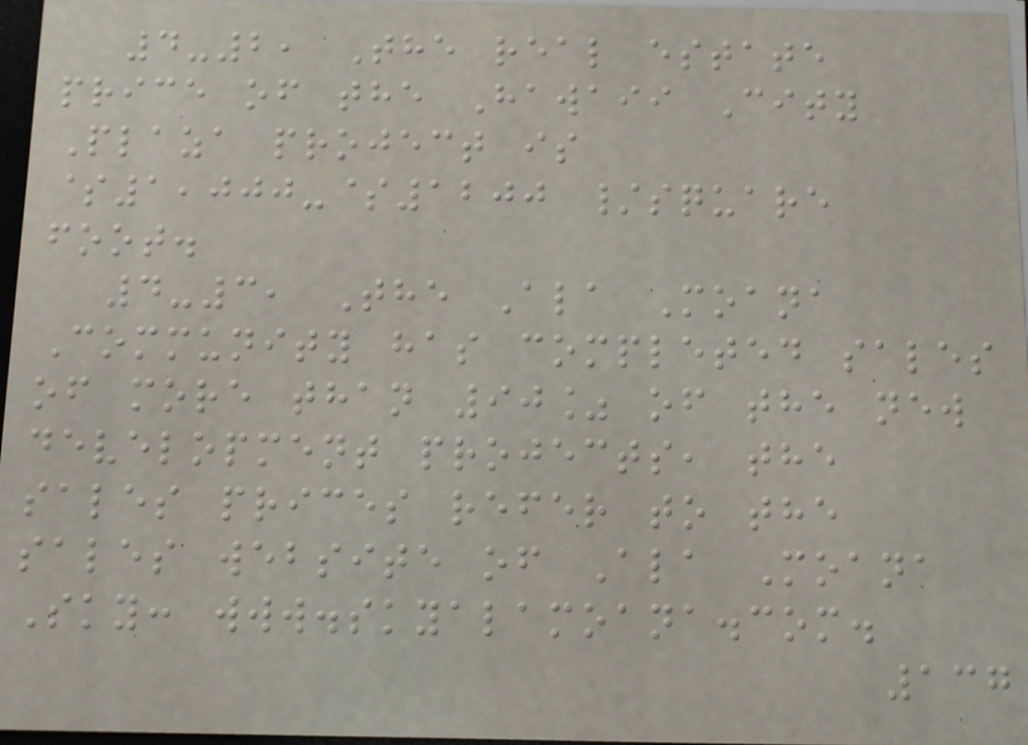4-2, The real estate
price of the Hawaii City
Plaza project is
$1,000-$1200 /square
foot.
4-3, The Ala Moana
Community has completed sales
of more than 90% of the new
development projects, the
sales prices refer to the
sales website of Ala Moana
Sky: www.skyalamoana.com.
137
